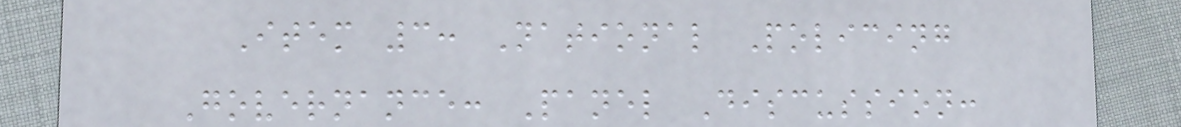Item 3: National Policing
Governance: Panel Discussion:
